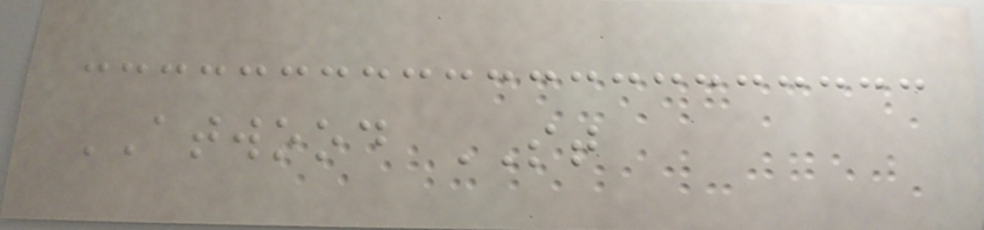ATWOOD ST
